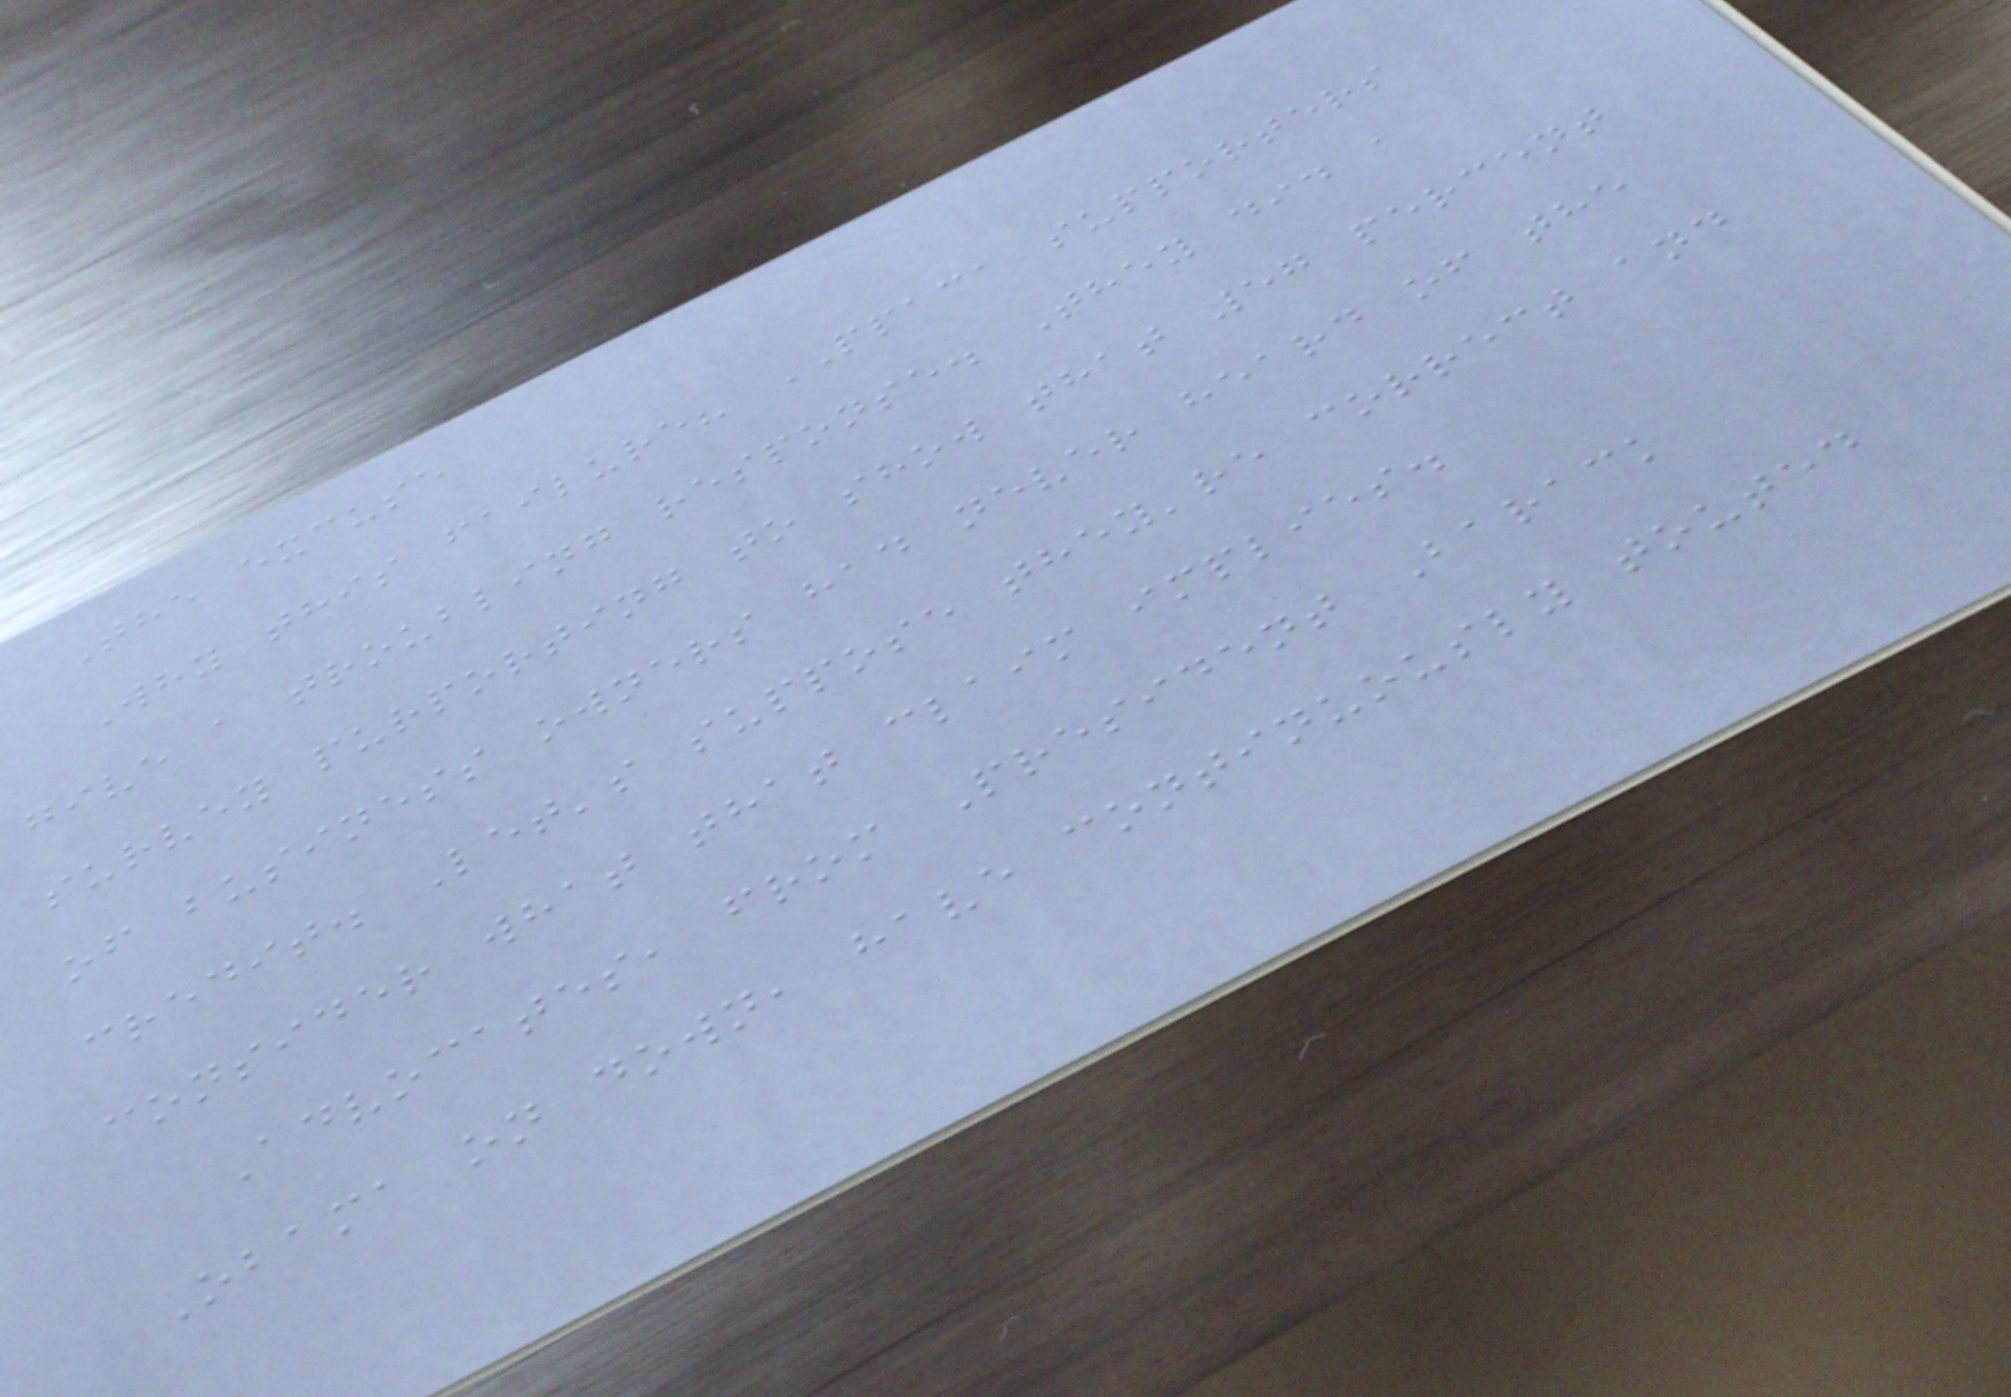The excuse
Why this failure? PPACA supporters
give a troubling response. They did a
survey purporting to show that 57 percent
of business owners had never heard of the
credit. Let's suppose they're correct and
consider what that claim implies.
Advocates, from President Barack
Obama on down, have continuously touted
